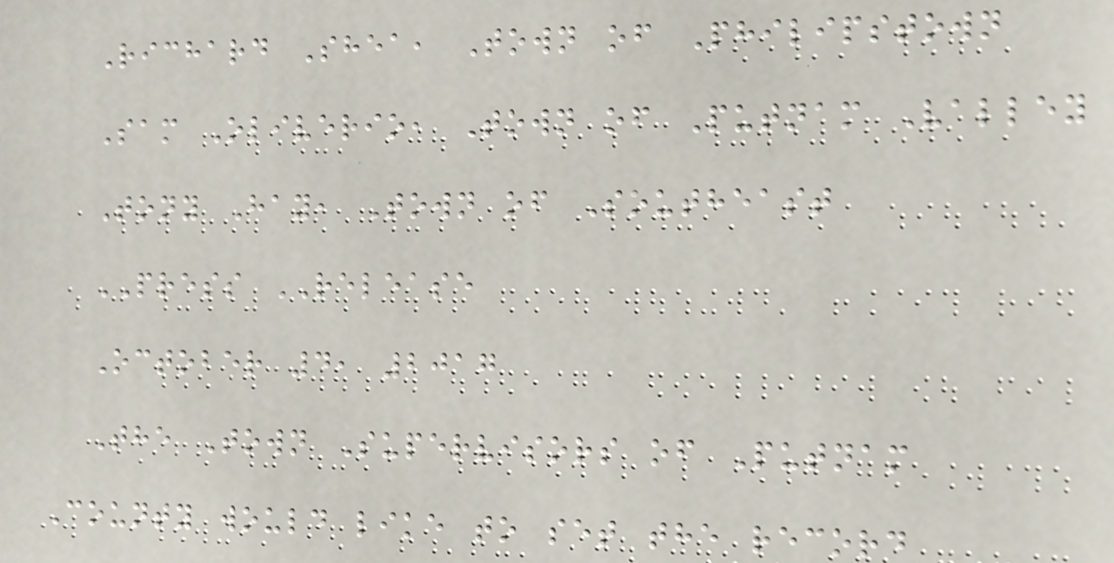Richard Shea, Town of Philipstown
Sam Oliverio, Town of Putnam Valley
Tony Hay, Town of Southeast
PRESS RELEASE
October 4, 2017
The Town Supervisors of Putnam
County would like to set the record
